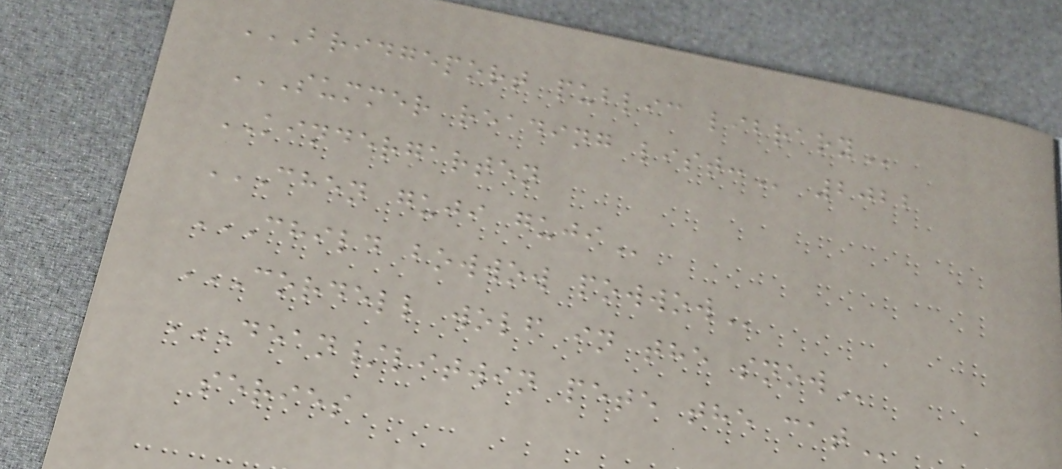BRIDGEPORT PUBLIC LIBRARY
SUMMER READING LIST: 2022
KINDERGARTEN
CHEN GUJI GUJI
CHILD BOWWOW POWWOW
CORDELL WOLF IN THE SNOW
DEAN/LITWIN PETE THE CAT
series
